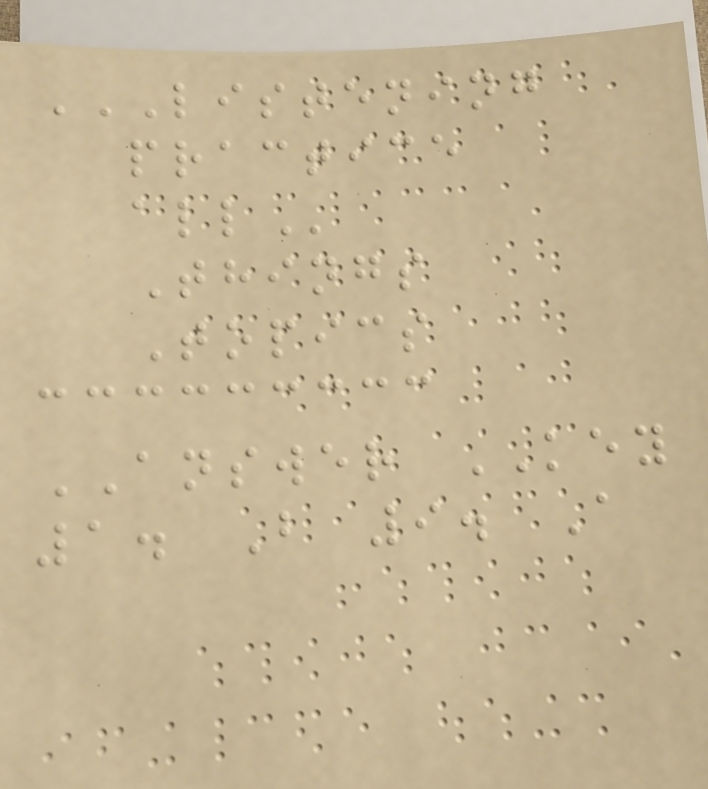LISTENING
PRACTICE
ALL
Things
Topics
ANSWER KEY
1. B 9. A
